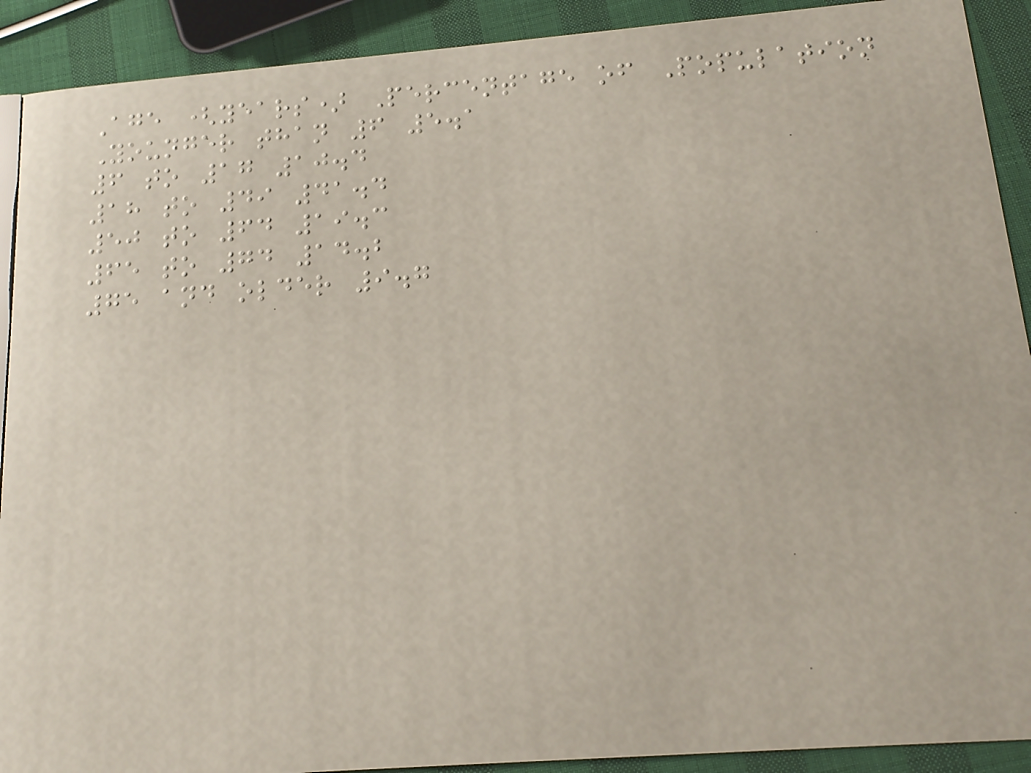Age (years) Percentage of Population
Younger than 6 5.1
6 to 17 10.4
18 to 49 41.4
50 to 64 19.3
65 to 74 14.2
75 and older 9.7
